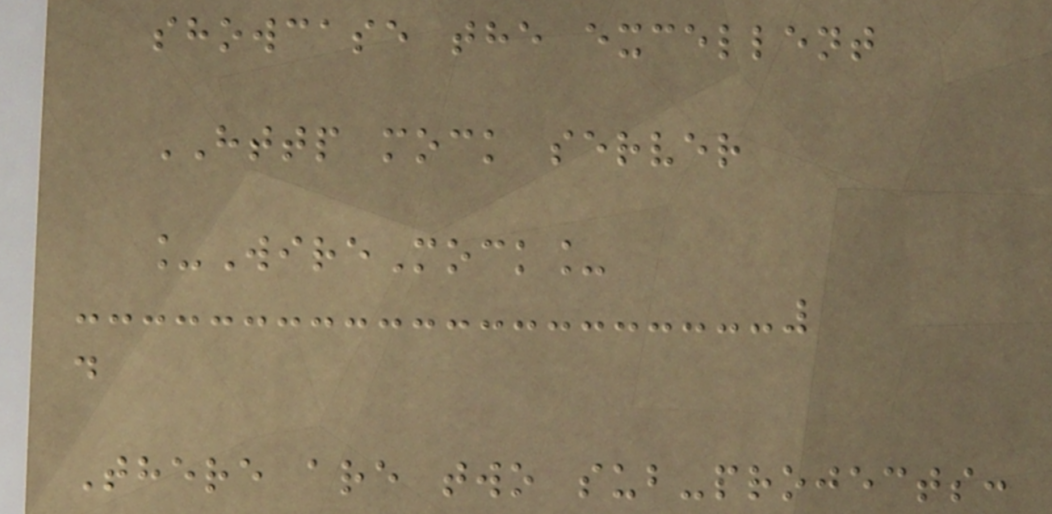showcase the excellent
HTTP mock server
_WireMock_
.
There are two sub-projects:
